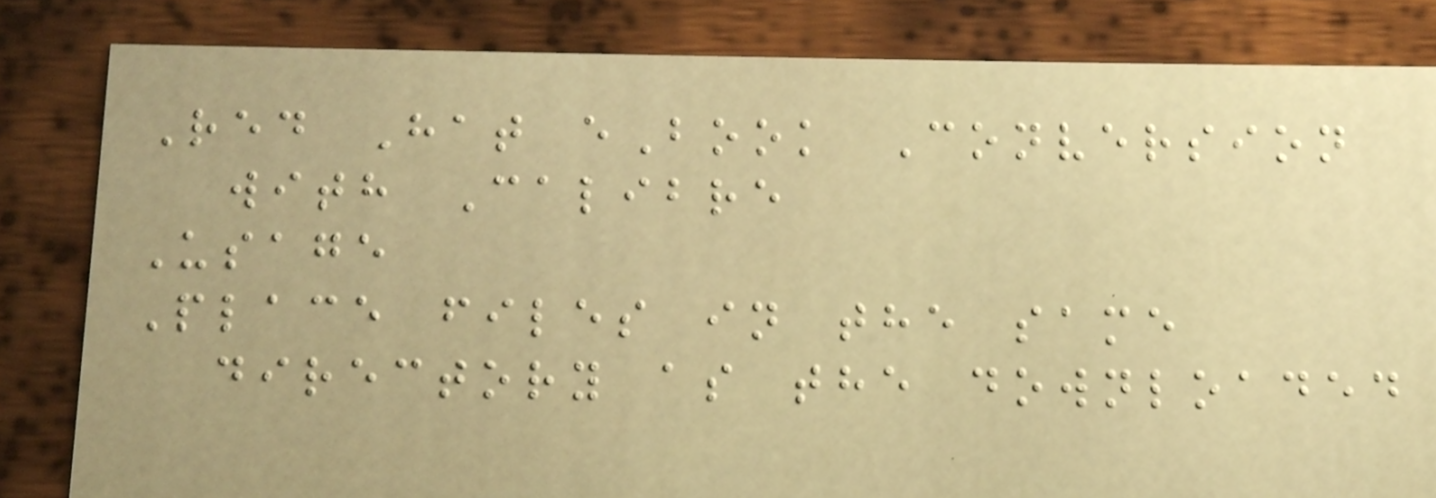Red Hat eBook Conversion
with Calibre
Usage
Place files in the same
directory as the downloaded
